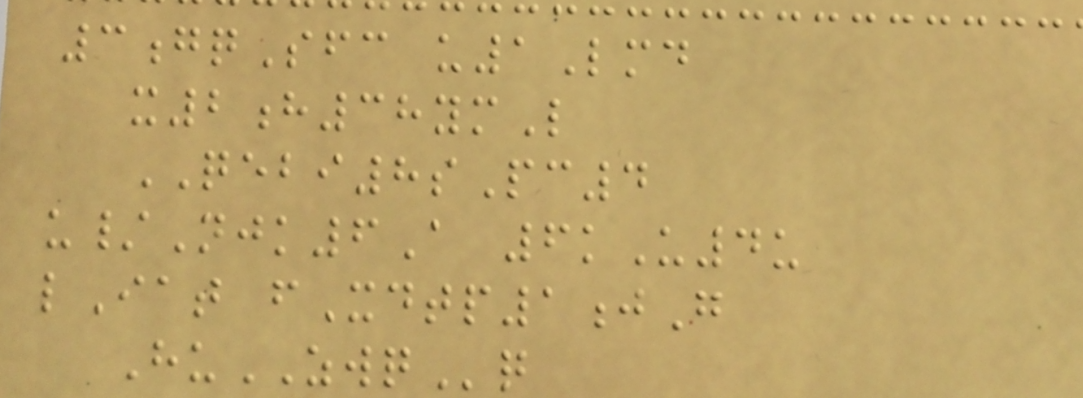3gqSfc u1Lmd
x2h38ymL
QEBI8sPc4
u/Njk6A 6kU4u
lIat fXdtp1jG
HuZWQq
